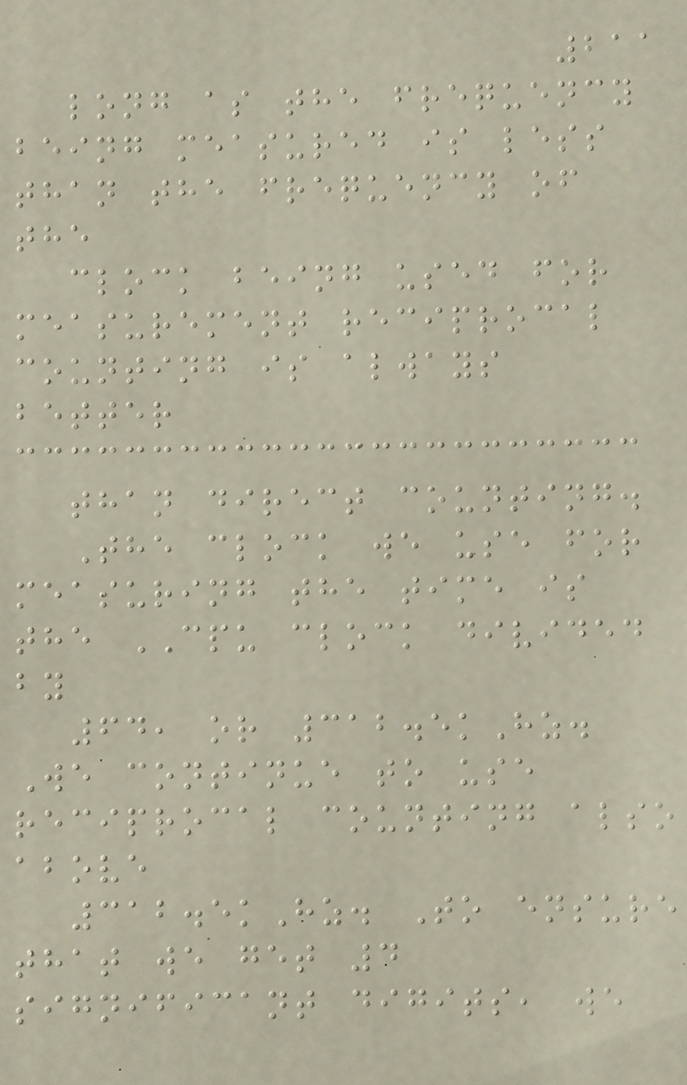211
long as the frequency
being measured is less
than the frequency of
the
clock being used for
measurement reciprocal
counting is always
better
than direct counting.
The clock we use for
measuring the time is
the CPU clock divided
by
64, or 312.5kHz.
We continue to use
reciprocal counting also
above
312.5kHz. To ensure
that we get 4
significant digits, we
